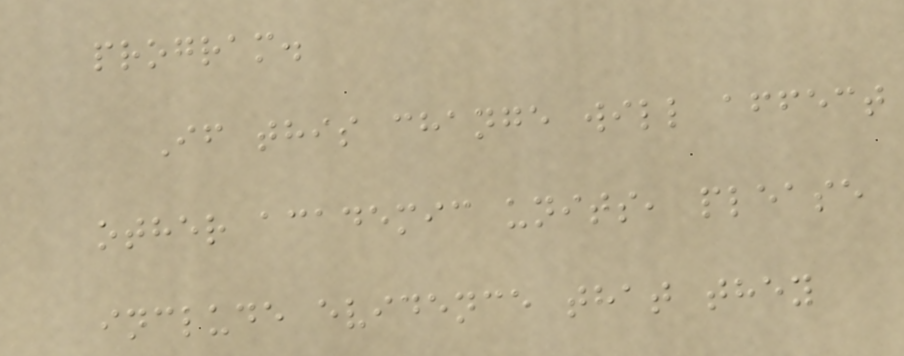program.
If this change will affect
other academic units, please
include evidence that they
